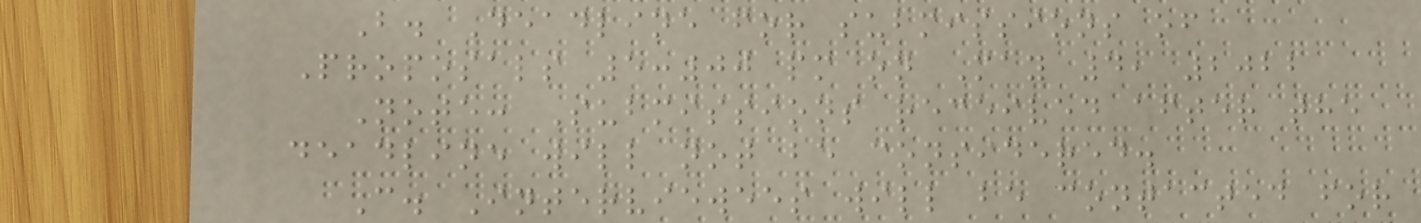B. Deadline for submissions of
Proposals 5:00 pm on May 4, 2022
Note: Submissions received after the
deadline will not be considered.
C. Interviewees will be contacted for
